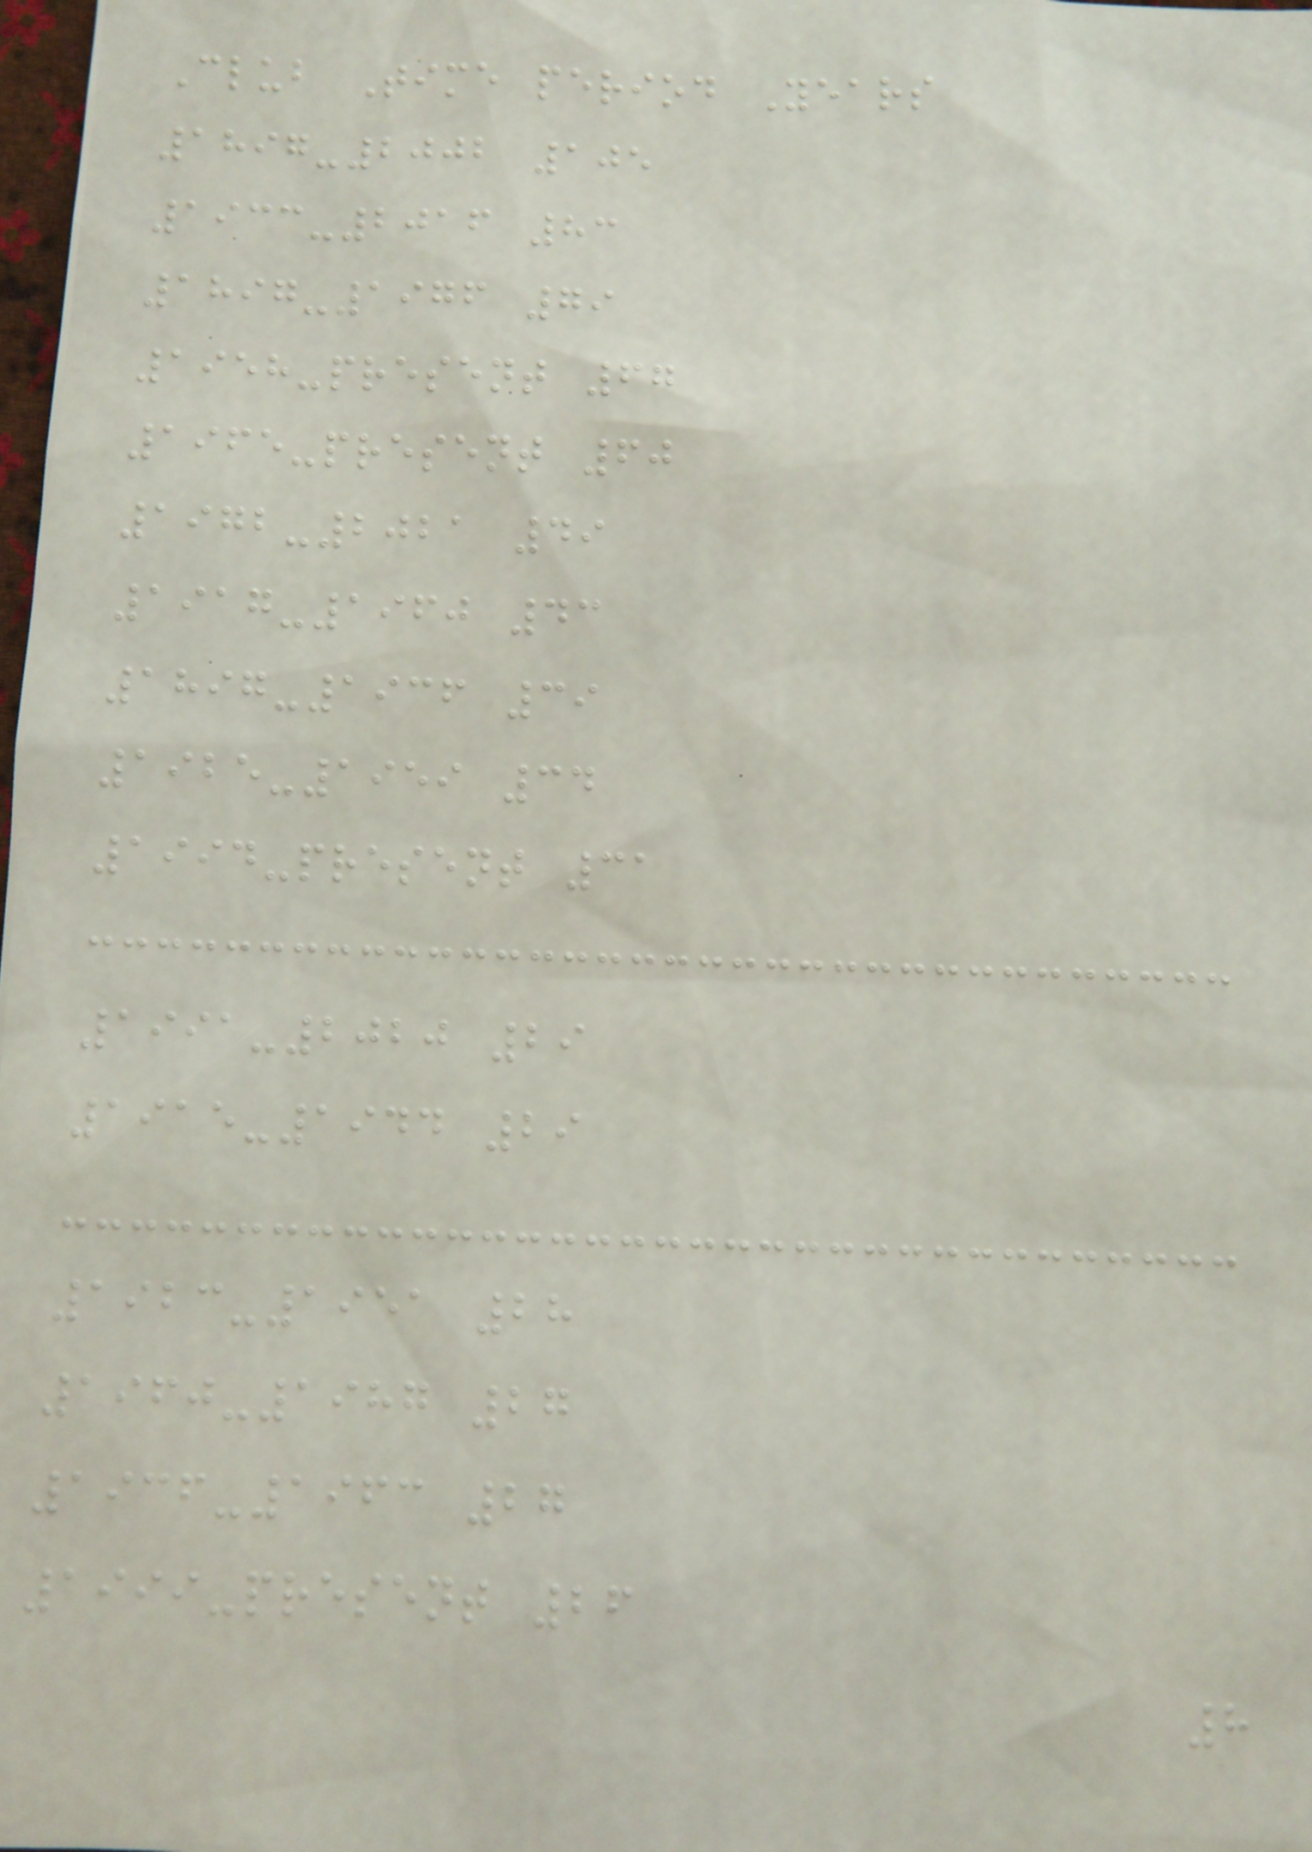Club Time period Years
1897-2002 105
1933-2016 83
1897-1976 79
1958-present 67
1965-present 60
1972-2021 49
1917-1960 43
1897-1936 39
1925-1959 34
1994-present 31
1991-2020 29
1915-1944 29
1923-1951 28
1960-1987 27
1936-1963 27
1999-present 26
8
